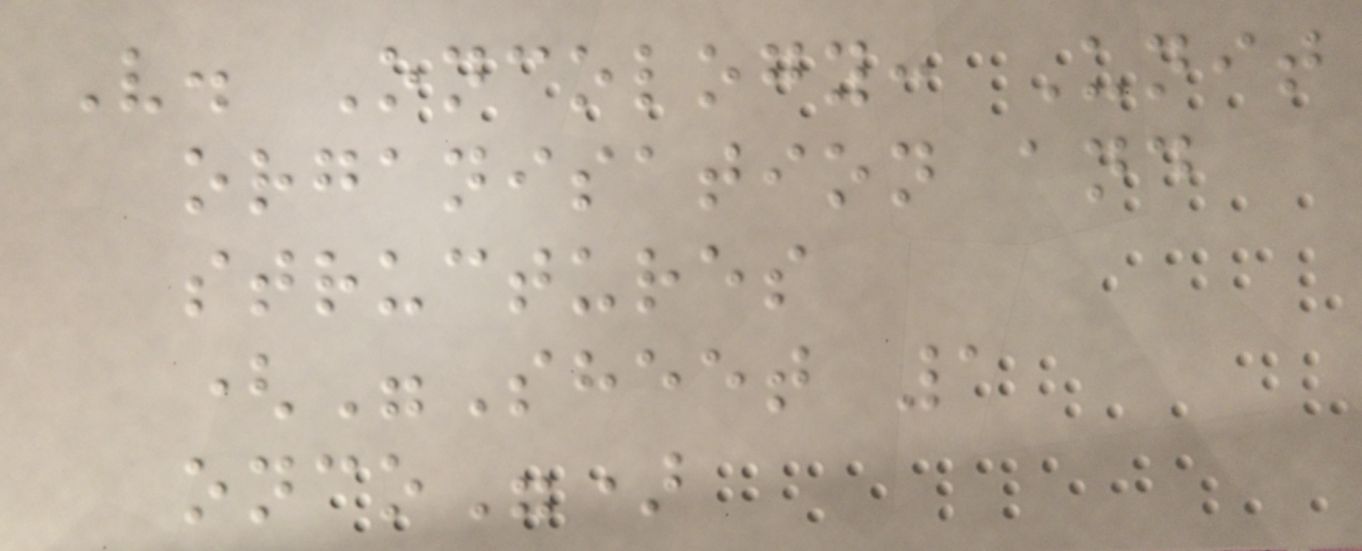V. Oncology: Unit
organisation and
structures
("Sheet 1
onco")
